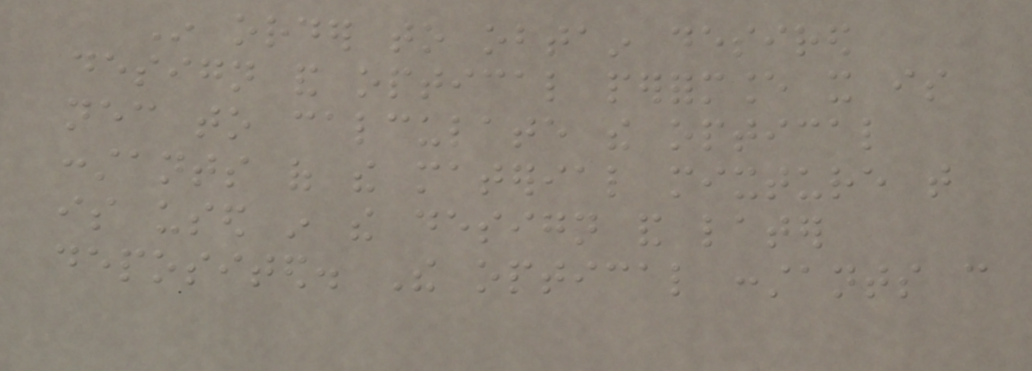In order to obtain desired
design and optical performance it is
necessary to calculate the optical
constants of the material mixture that
is used in the design and later
deposited. The optical constants can
